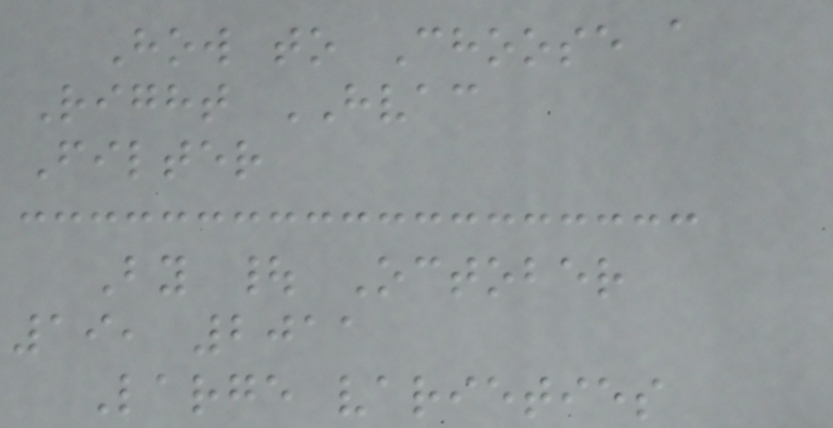How to Choose a
Right HVAC
Filter
By | October
19, 2011
Large varieties
